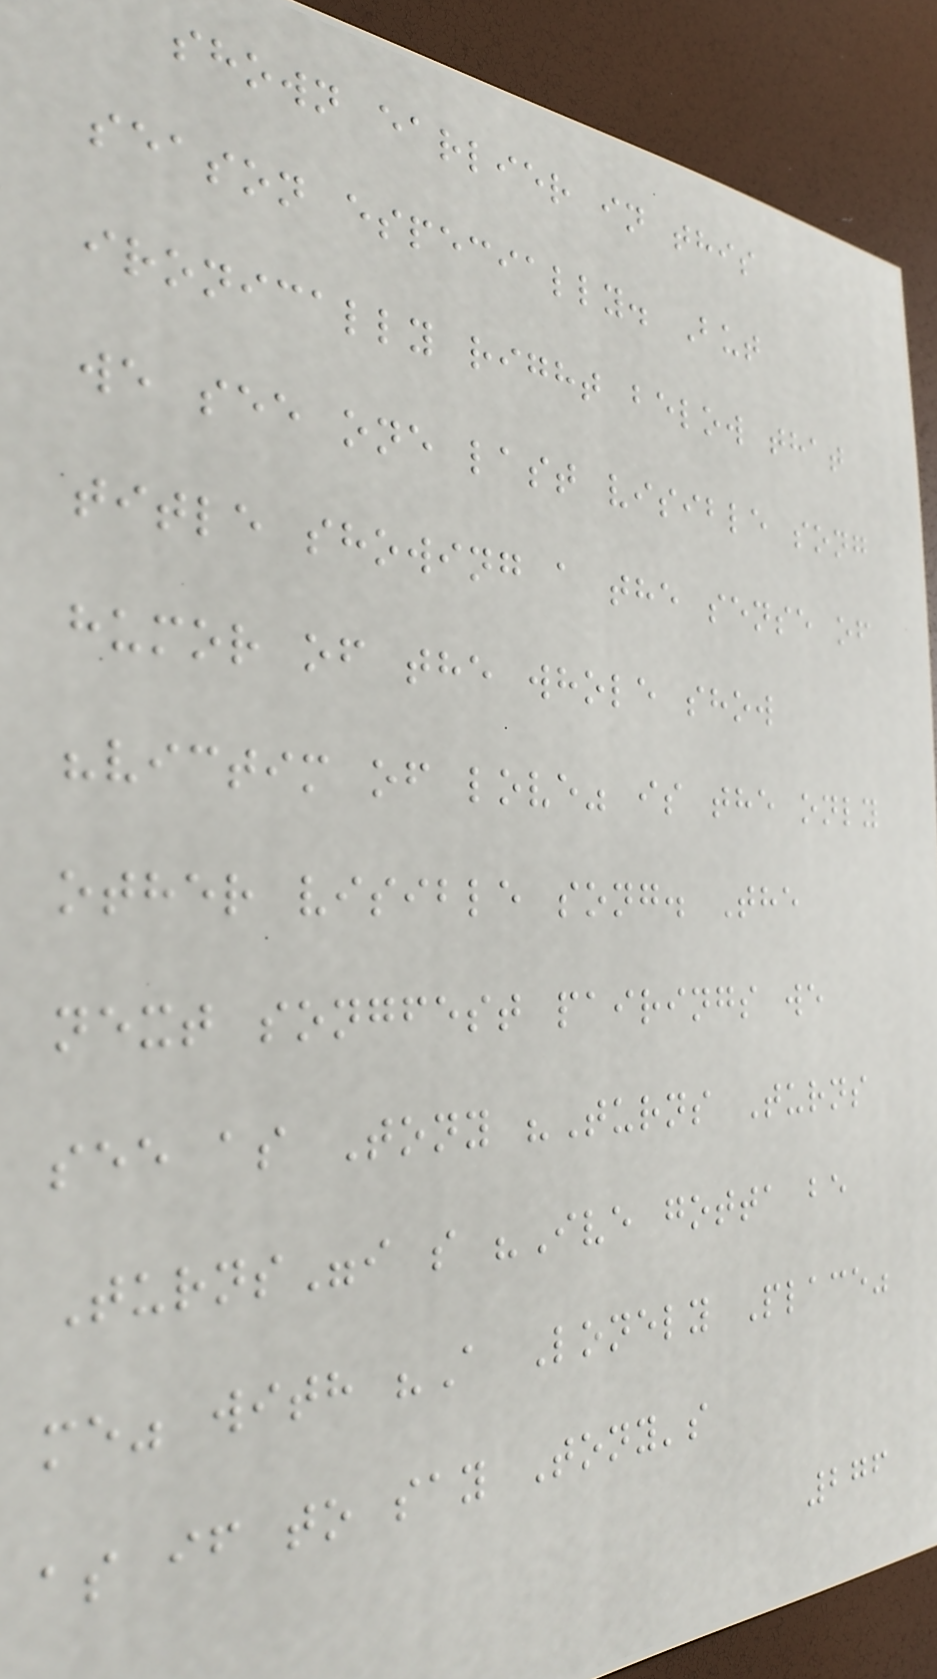shown earlier in this
season especially. But
ironically right below that
we see one last visible song
title showing a the sense of
humor of the whole show
"victim of love" is the only
other visible song. The
next songfest pairings we
see as Tony "Turns Turns
Turns"i s "Ive gotta be
me" with "A Lonely Place"
as if to say Tony's
276
